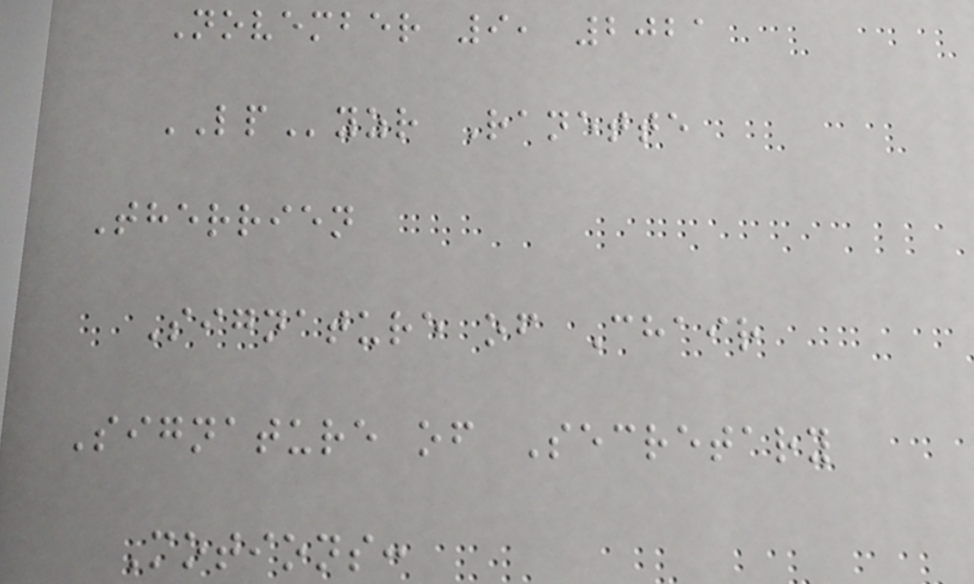November 9, 2021
LPyzr Ranette
Therrien
Signature of Chair
Signature of Secretary
Motions:
